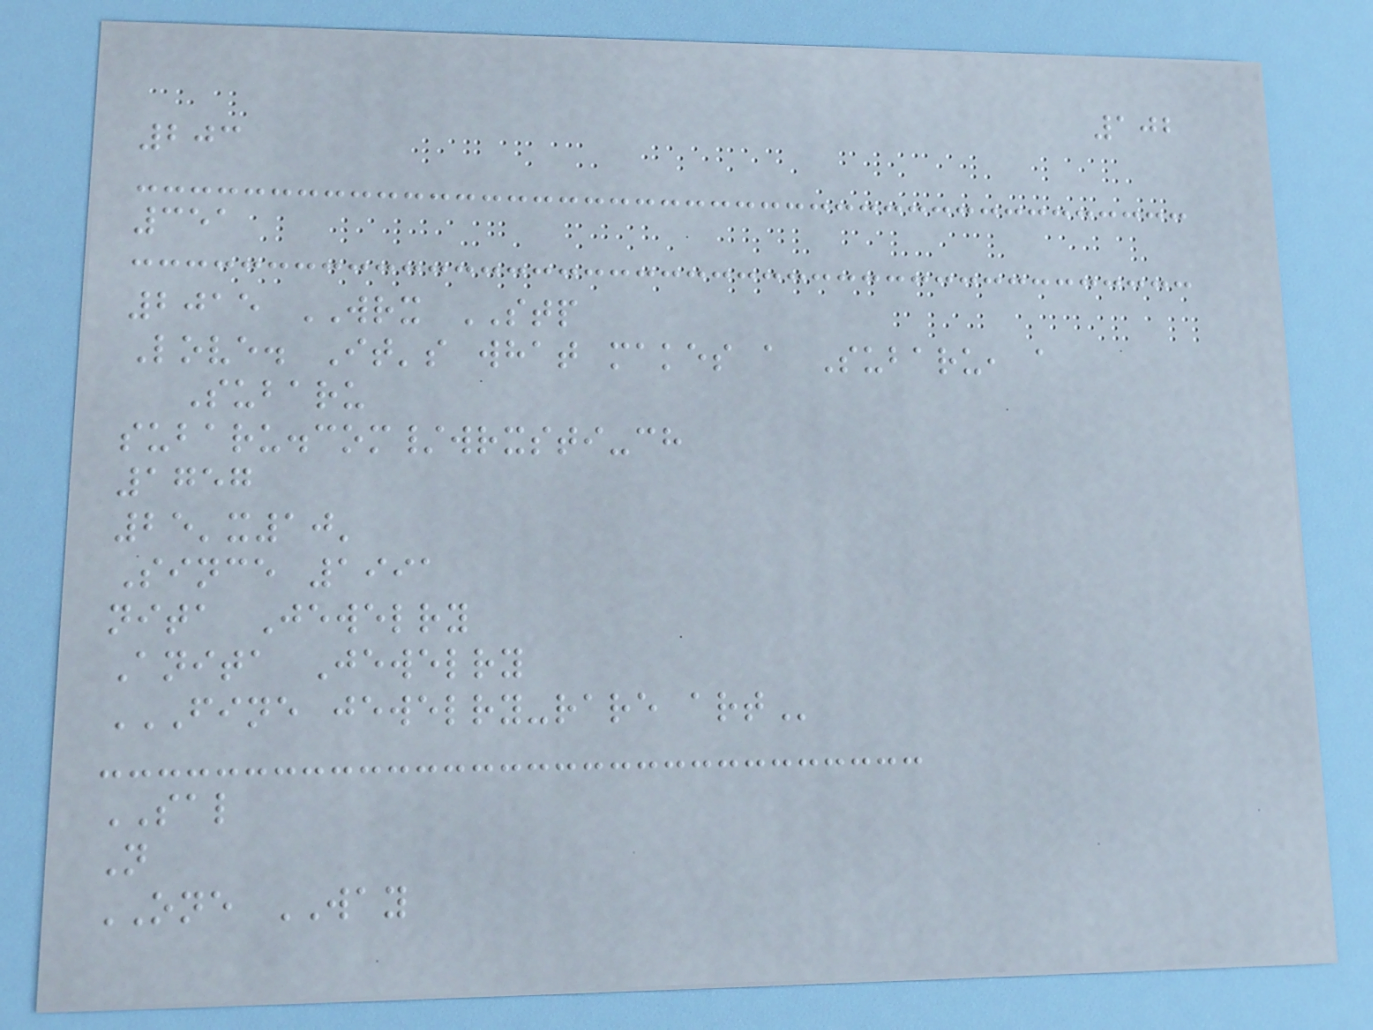102
203
351
2015 WRX STP
Love. It's what makes a Subaru, a
Subaru
subaru.com/wrxsti-ch
1757
25'x10'
Since 1991
nita Jewelry
Anita Jewelry
FINE JEWELRY-RARE ART
SAL
N
ONE WAY
